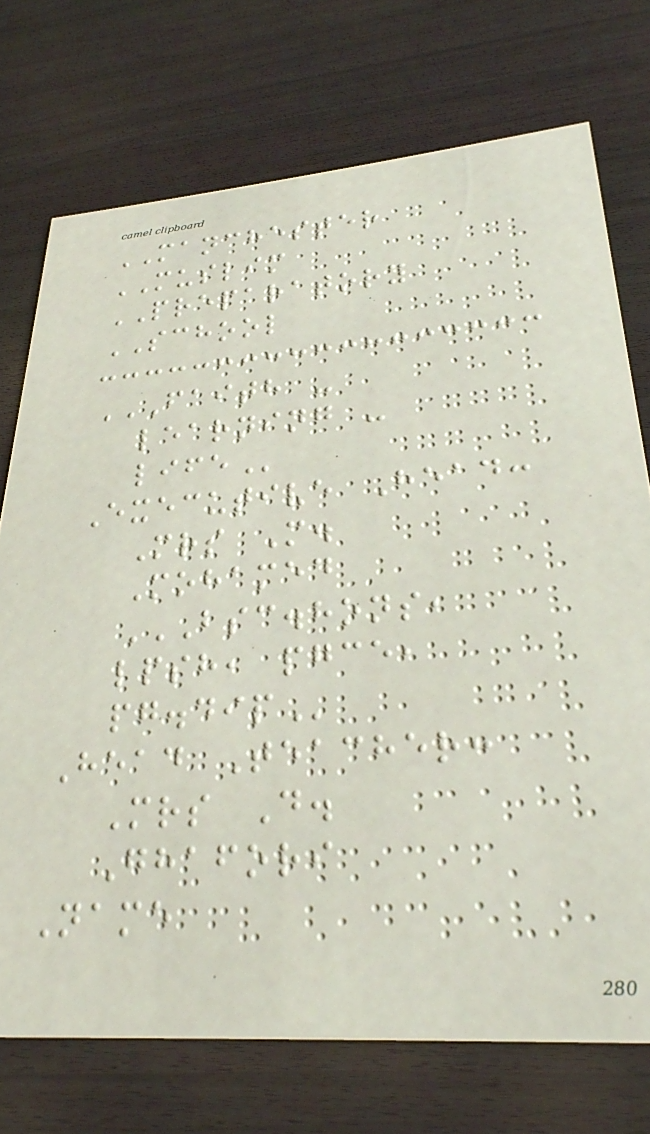MANCHESTER
MUSLIM
PREPARATORY
SCHOOL
FAITH -
LEARNING -
LIFE
Executive Head:
Mrs M.
Mohamed
BSC.HONS,
LPSH, PGCE,
PG.DIP
Head Teacher:
Mrs D.
Ghafori
Name
